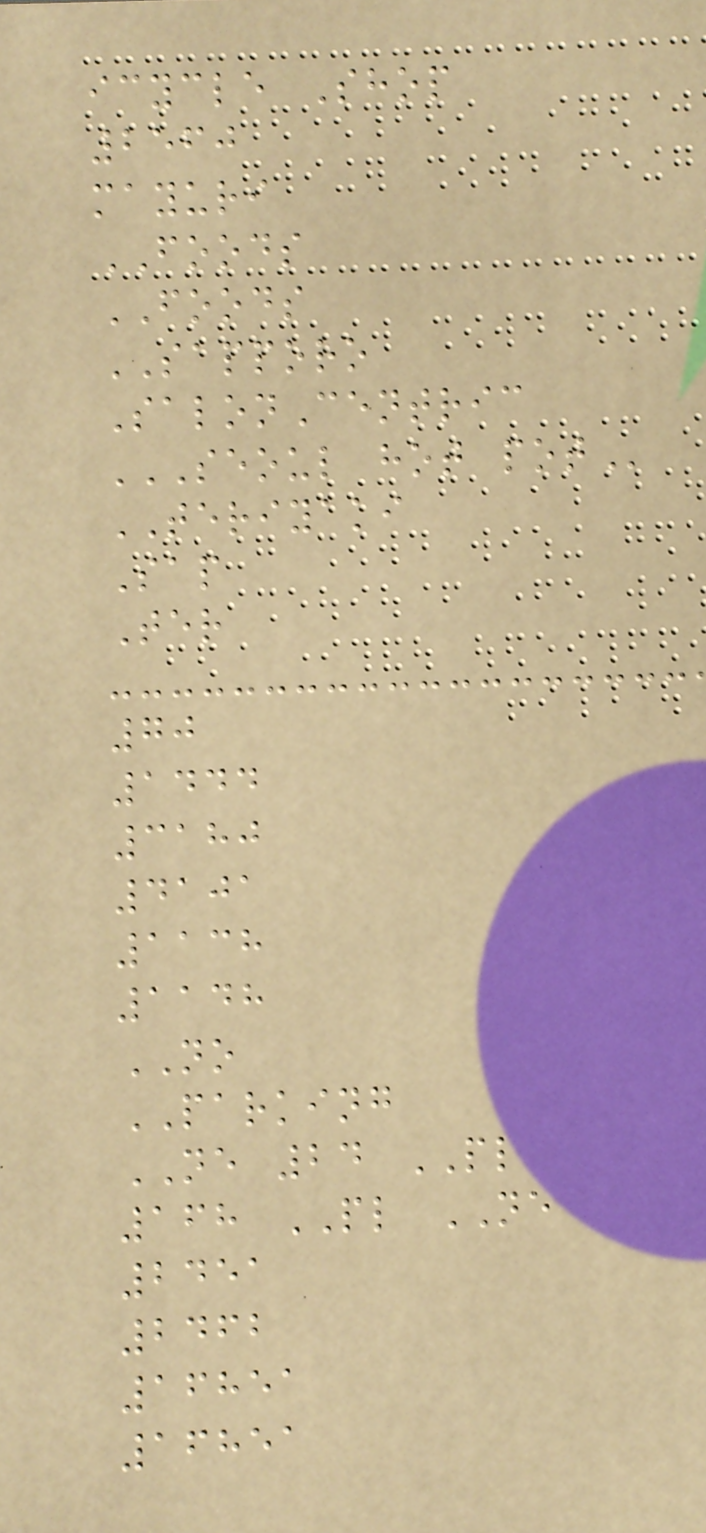icycle Shop
2560
mayuri
FOODS
FOODS
SAPPORO
SalonCentric
SEOUL HOT POT
TERIYAKI
Sap
Ter
70
1444
3180
4101
1138
1148
NO
PARKING
NE 24 PL
168 PL NE
2451
2462
16851
16851
